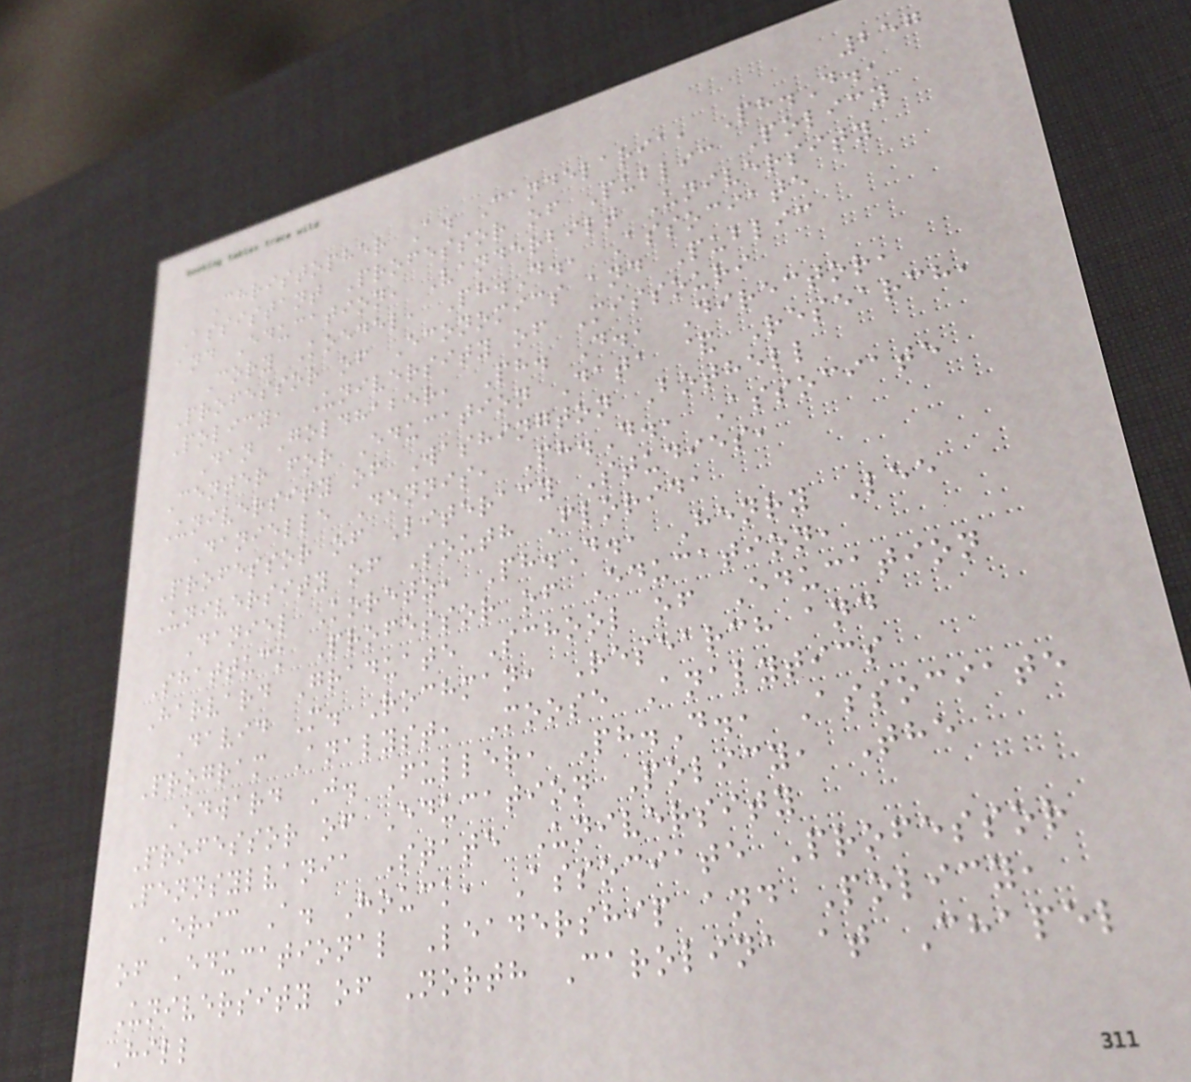257
Christopher A. Candelaria, Ph.D.,
Assistant Professor of Public Policy
and Education, Vanderbilt University
Cory Koedel, Ph.D., Associate
Professor of Economics and Public
Policy, University of Missouri
Dan Goldhaber, Ph. D., Director,
Center for Education Data & Research,
University of Washington Bothell
Danielle Dennis, Ph.D., Associate
Professor of Literacy Studies,
University of South Florida
Daniel Koretz, Ph.D., Henry Lee
Shattuck Professor of Education,
Harvard Graduate School of Education
David M. Rochman, Research and
Program Analyst, Moose Analytics
Edward J. Fuller, Ph.D., Associate
Professor of Education Policy, The
Pennsylvania State University
Eric A. Houck, Associate Professor
of Educational Leadership and Policy,
University of North Carolina at Chapel
Hill
